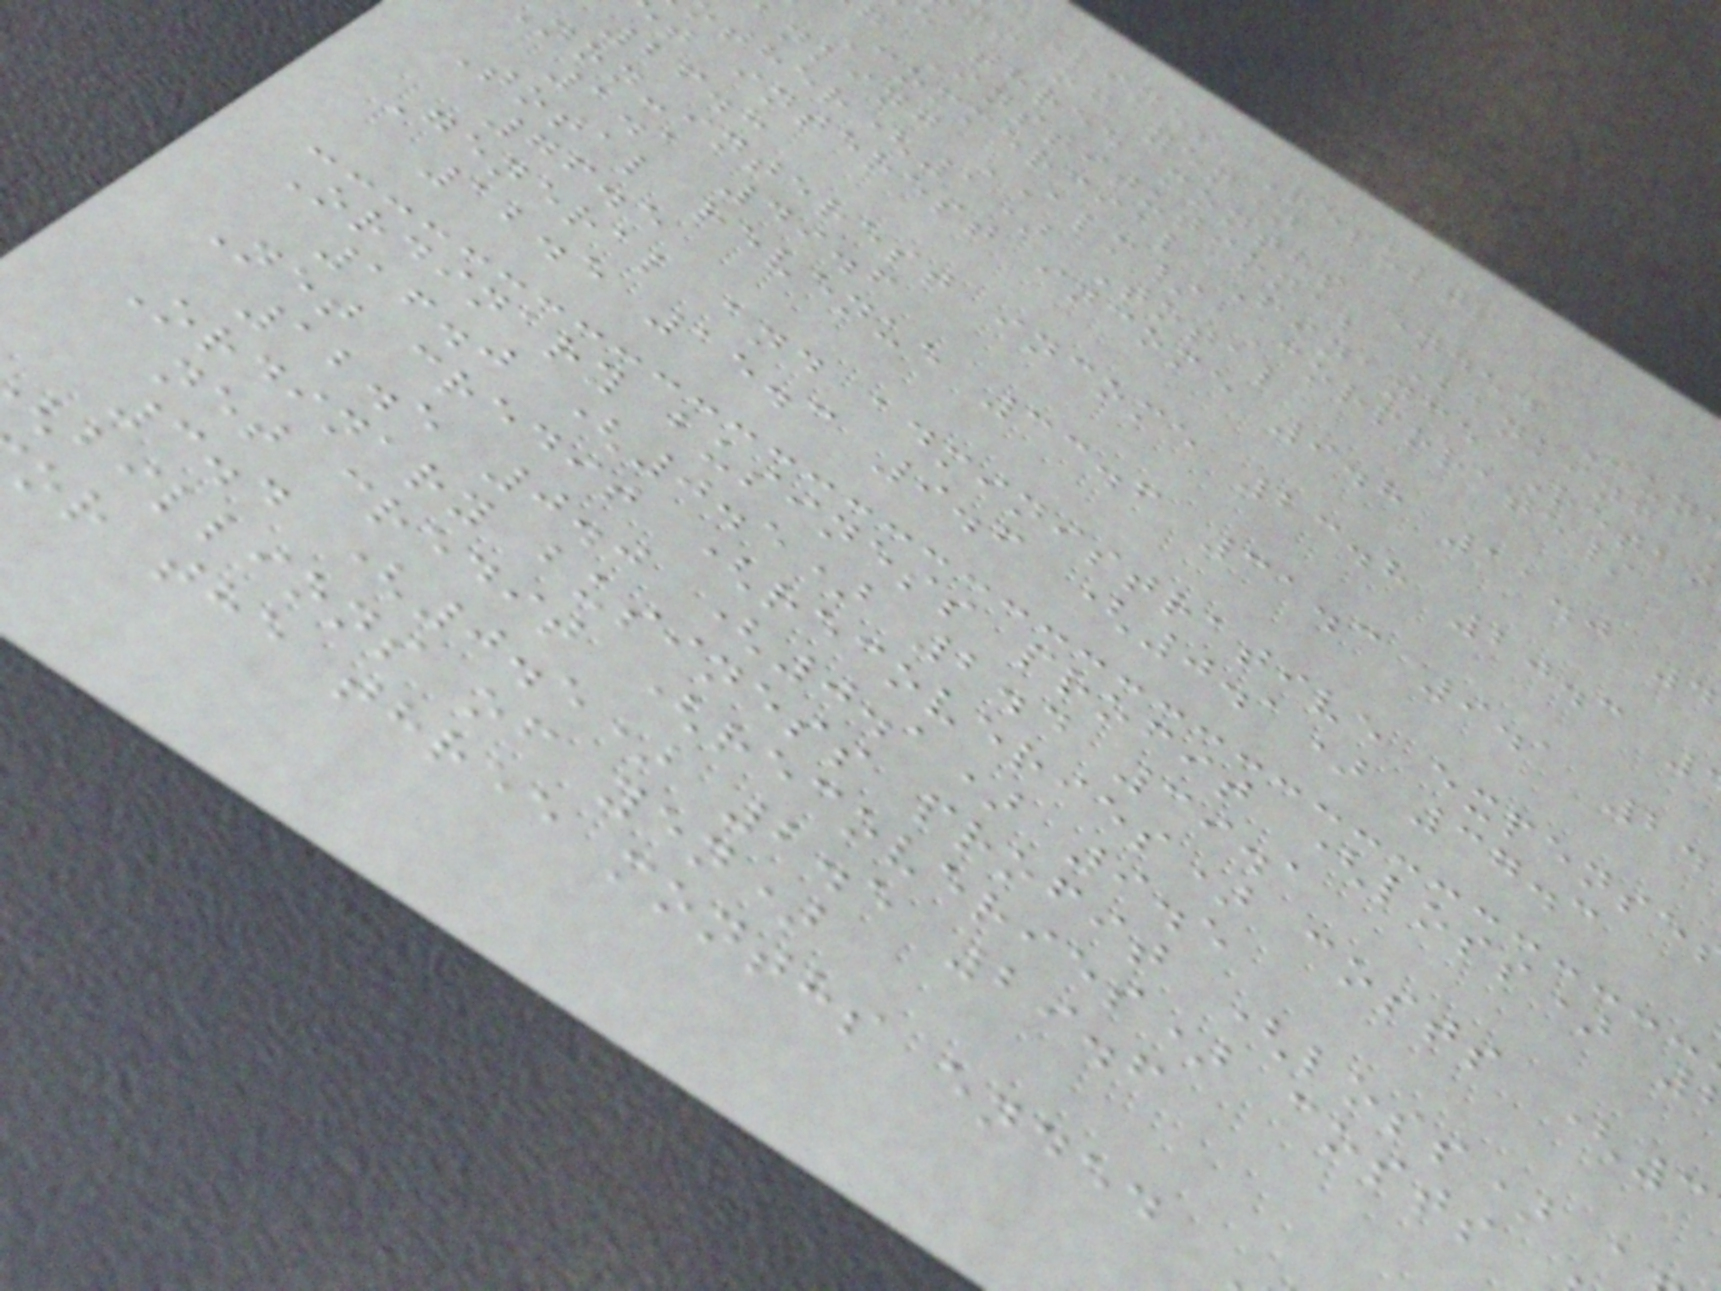Lines Results
ns of yen)
e three months ended Jun
g Institutional Banking
Commercial Finance Retai
nking ALM/ Corporate/
ther(1) Total
t interest income 9.8 11.0 4
26.8
non-interest income 23.8 20.3
1.1 49.6
Total revenue 33.6 31.3 9.1 2.
76.5
General and administrative expense
12.5 15.3 9.6 (0.1) 37.3
Ordinary business profit (loss)
16.0 (0.5) 2.4 39.1
Net credit (recoveries) costs (3
12.5 0.0 (0.1) 9.5
Ordinary business profit (loss)
net credit (recoveries) costs
3.4 (0.5) 2.5 29.6
billions of yen)
or the three months ended
